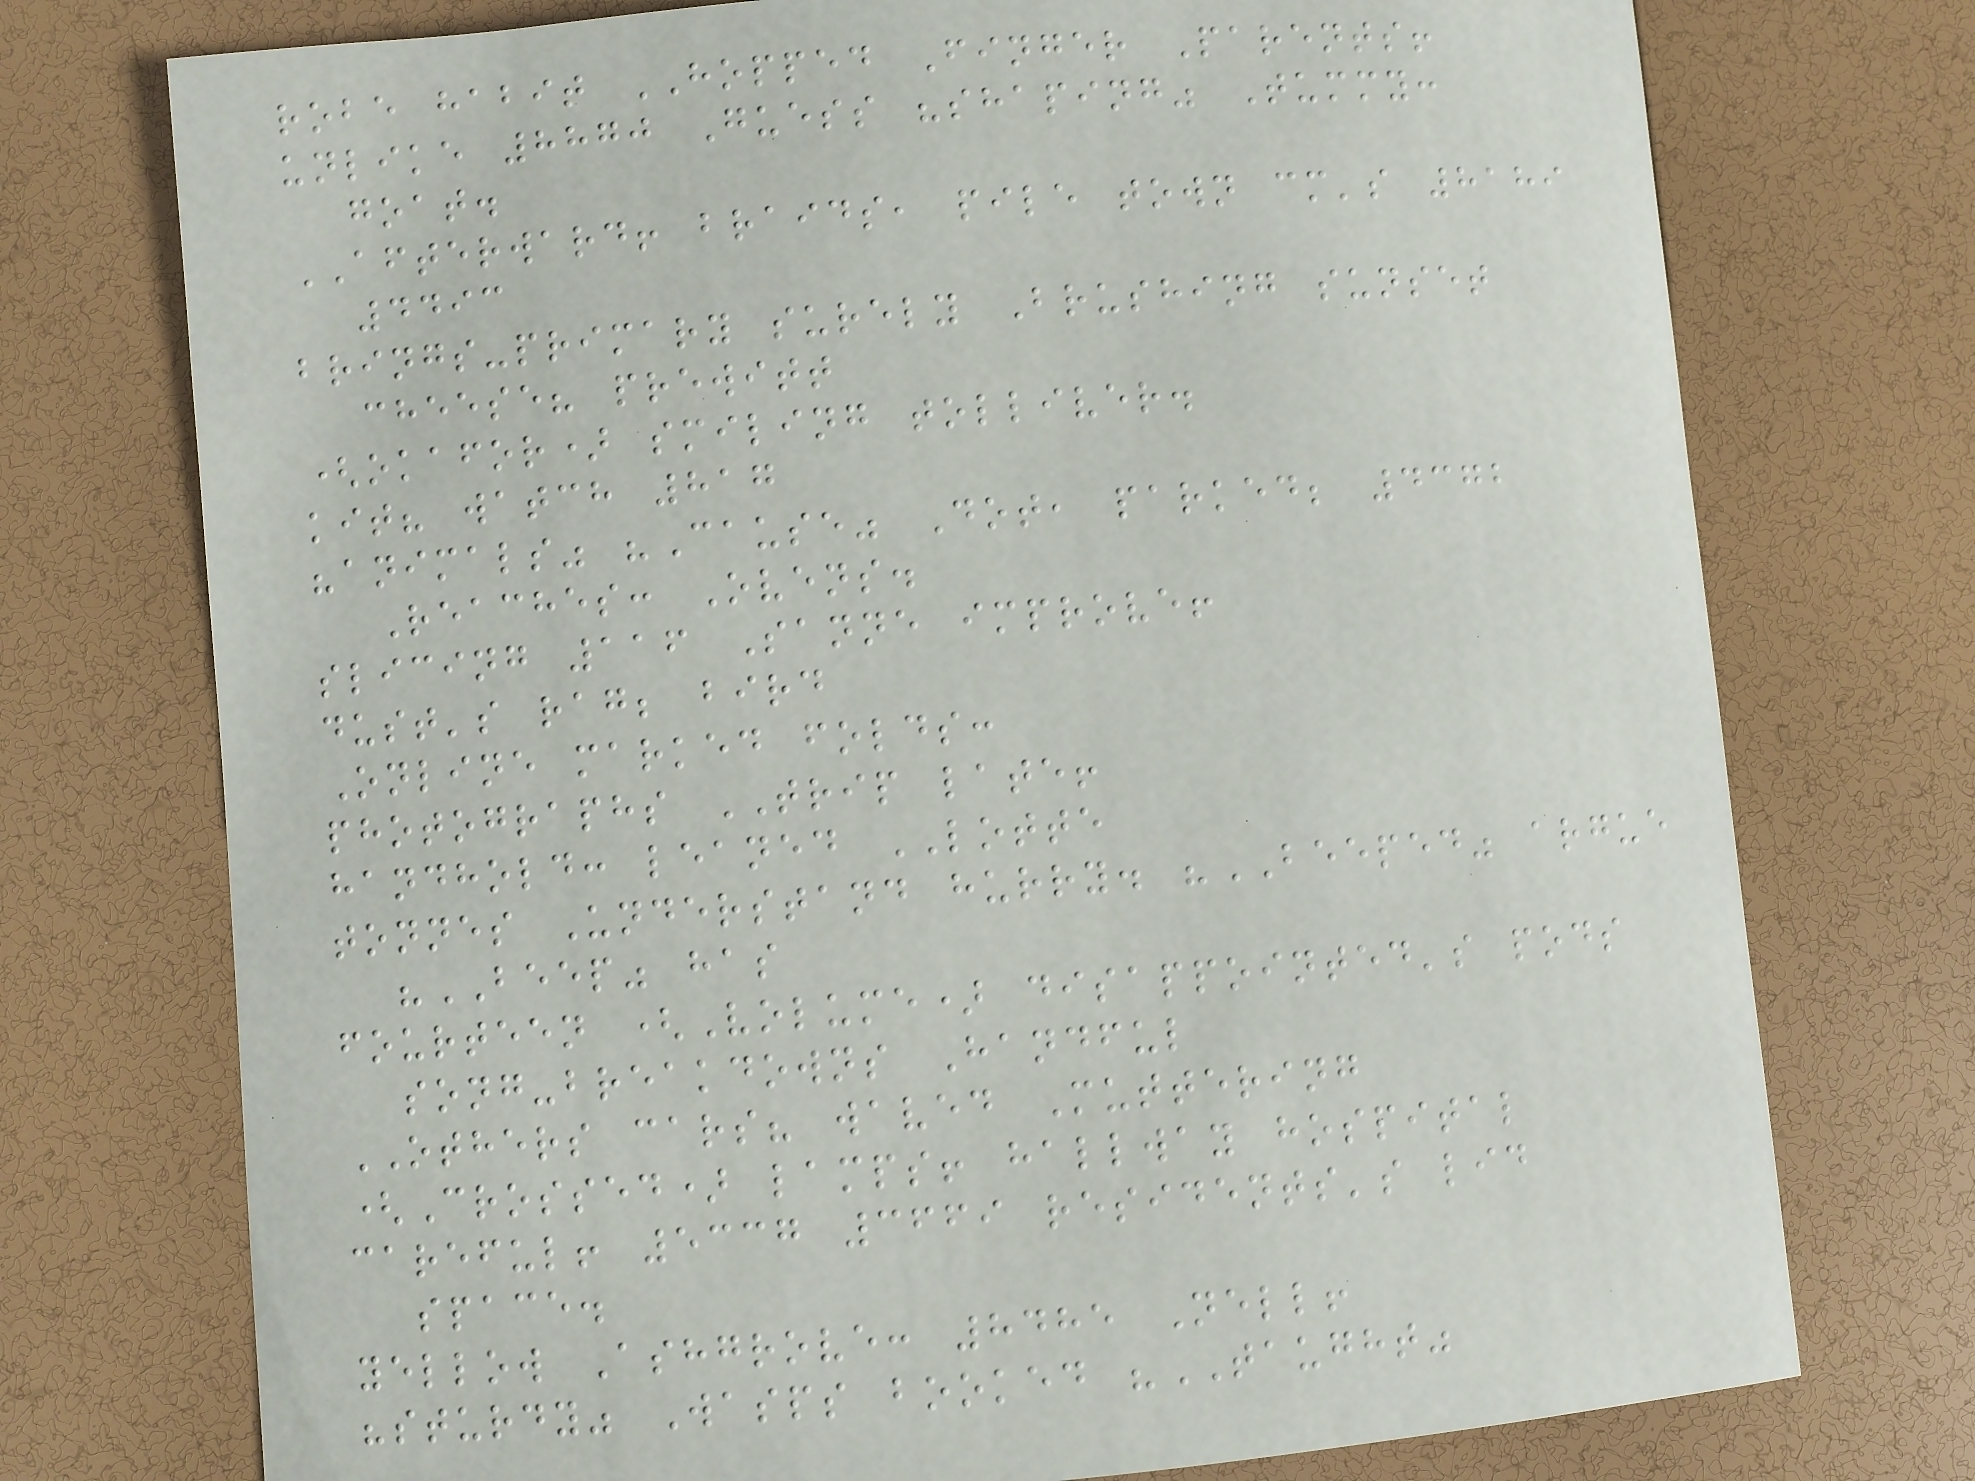robe habit HOPPED Finger Parents!
unlike 8870 Guess "shaping" Tummy:
goat.
AFTERWARD! braids, pile town cm's 8189
4493
brings-primary surely Brushing sunset
cheese? prewitt
(okafor) smiling tolliver.
kit? watch 817
"animals" "Cause" Dot, parked; 4372
Reaches: Ovens.
slicing 116 Sanne improve!
dust's rag; bird
Online marked folds:
photographs TRIP late!
handhold: leaned LOTTE
tonnes Understand hurry. "BEEPED" argue
"BEEP" has
fourteen (Volume) disappointed's pods
song-breakdowns Handful
OTHERS cars? waved Muttering
(Crossed) lamps! hallway hospital
careful! 5337 3669 residents's lid
space.
yellow Ashgrove: 8485 Nell!
"sturdy" Wasps booked "TAUGHT"
